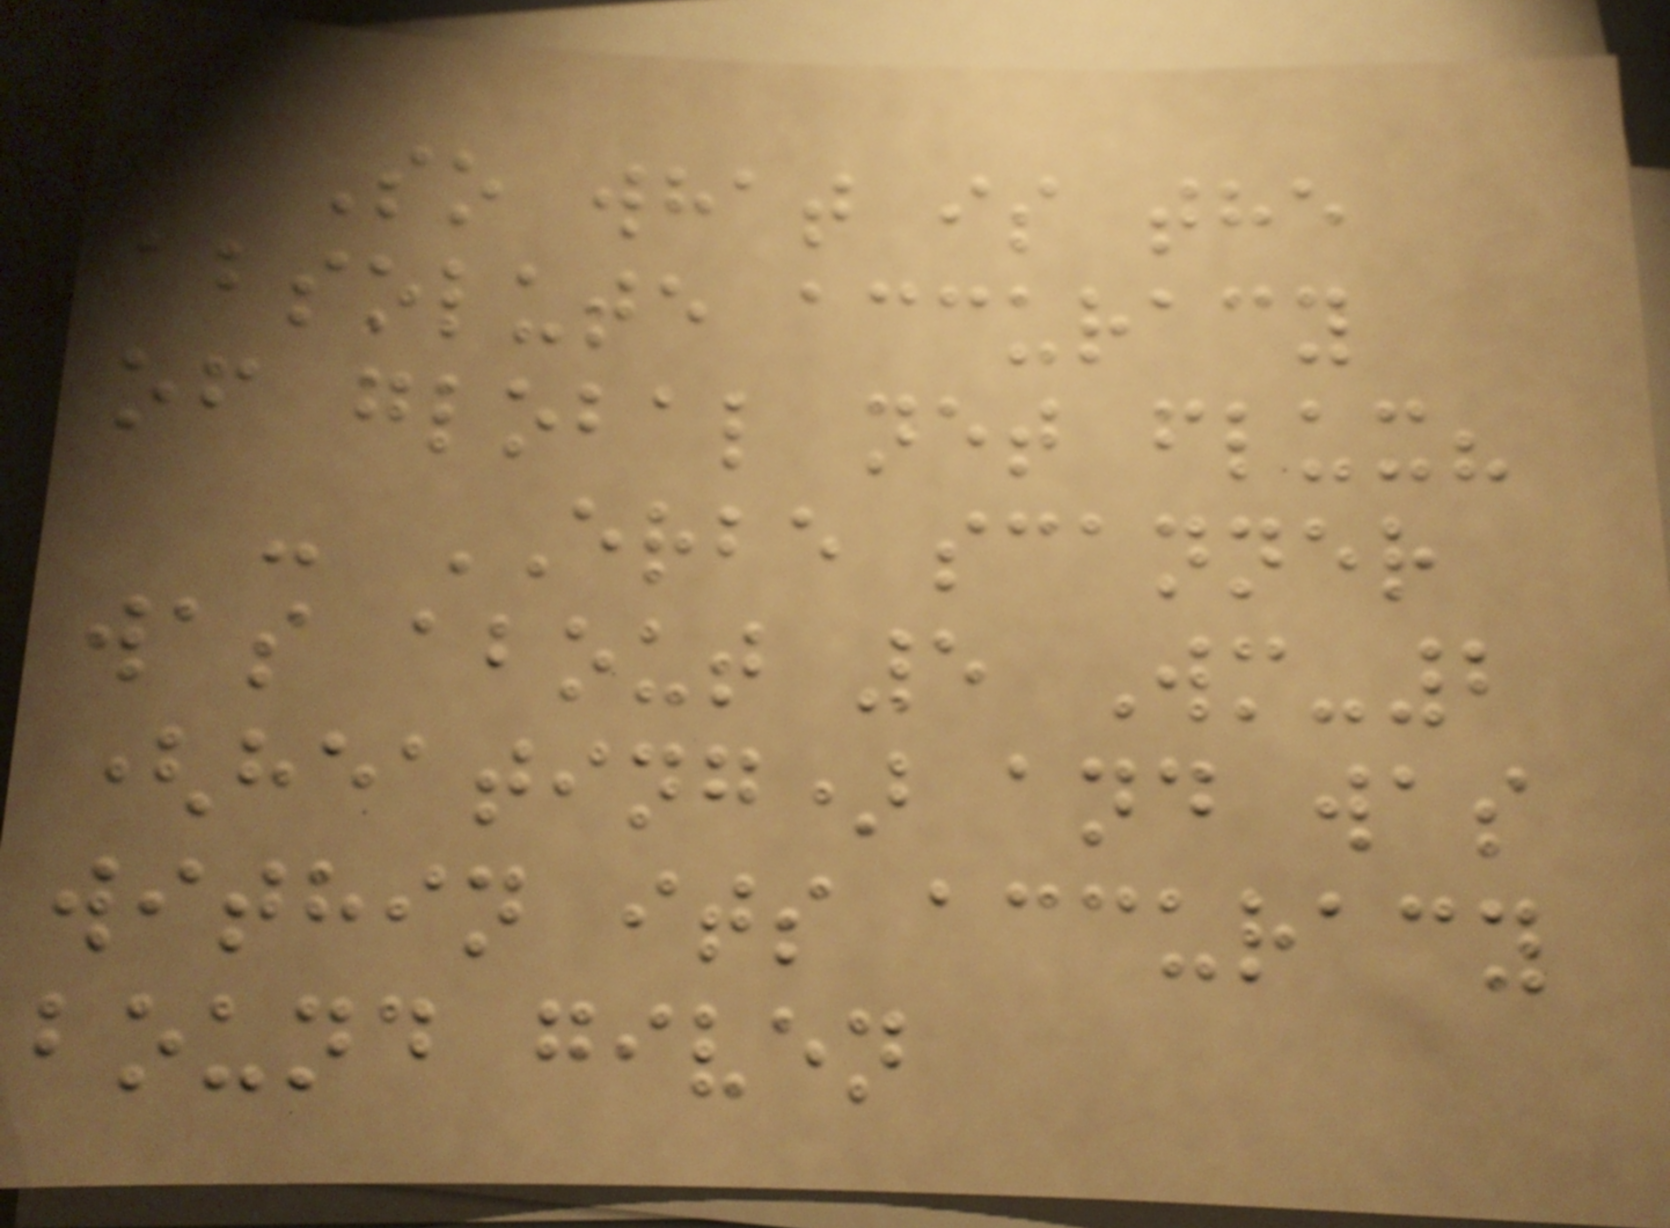So what is the
absolute accuracy
of global net flux?
- ERBE scanner
was about 5 Wm-2
(heating) and was
within its accuracy
bound given
